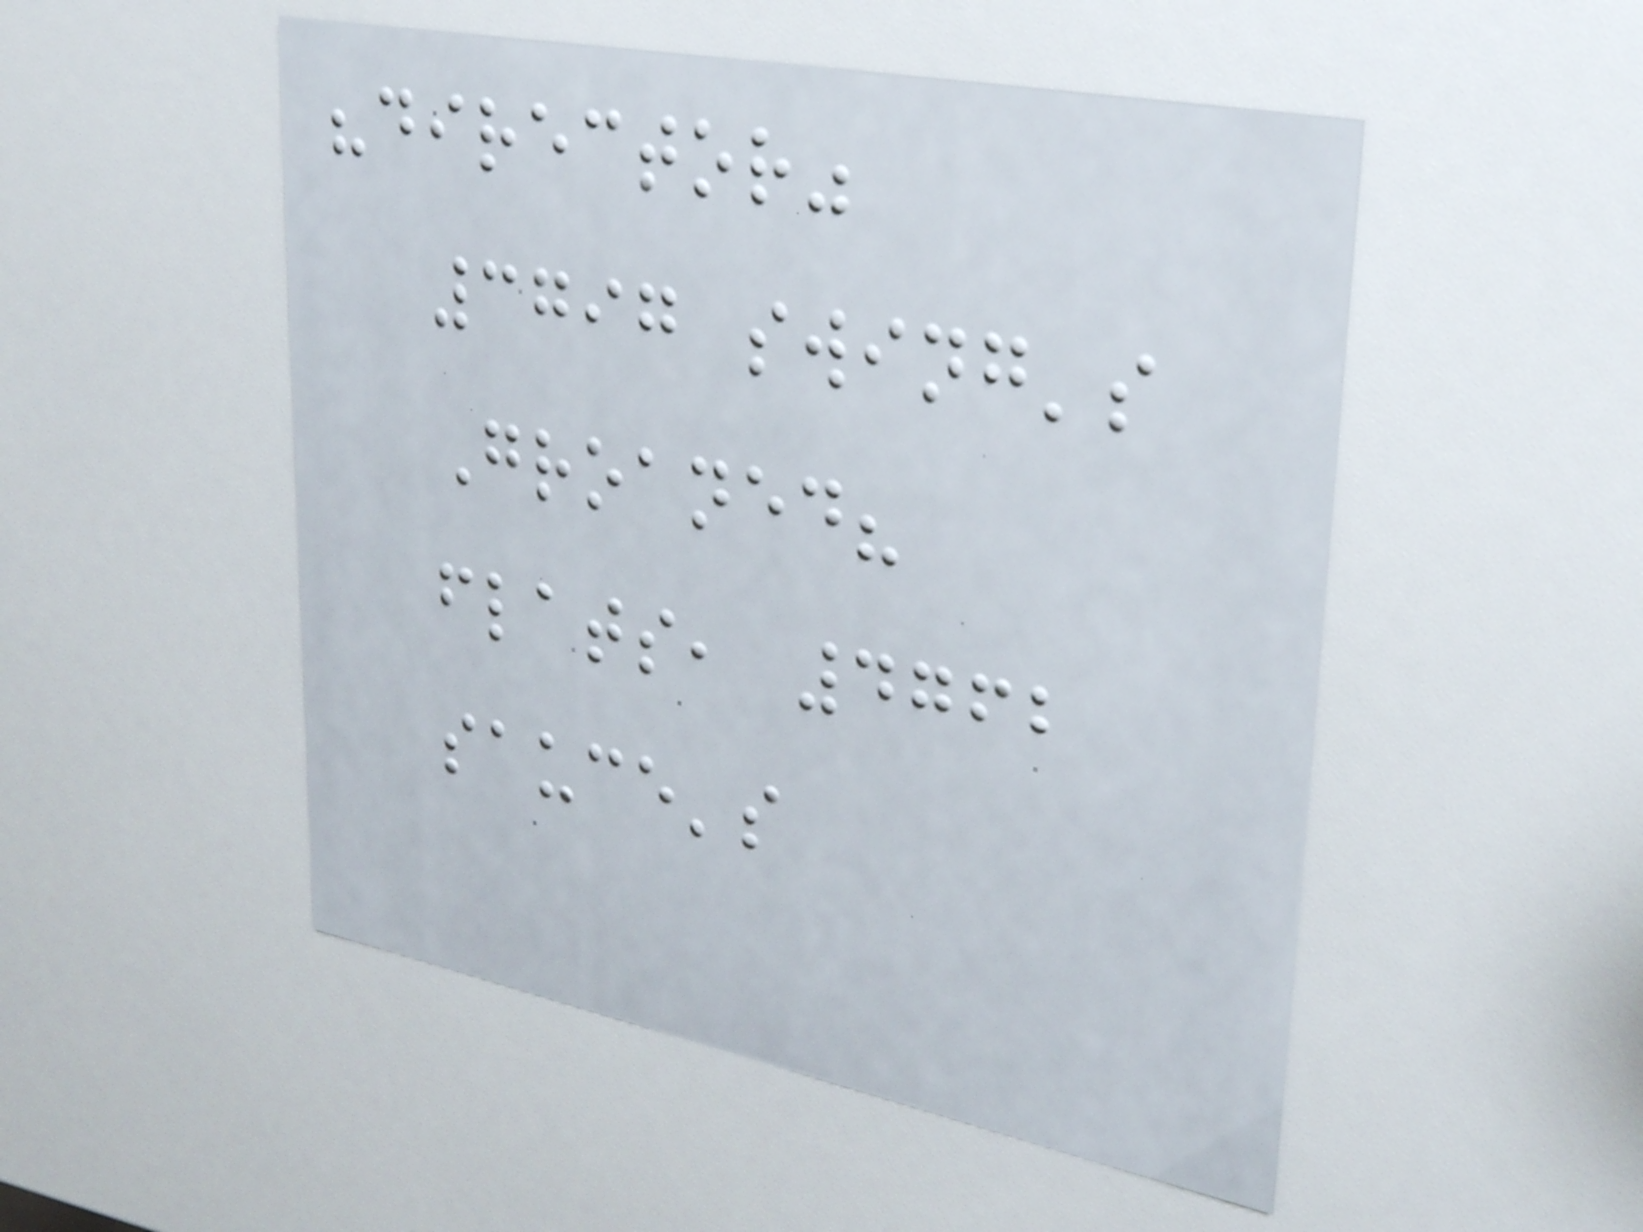"director"
3797 swing's
Groaned?
flats, 4762
sauce's
